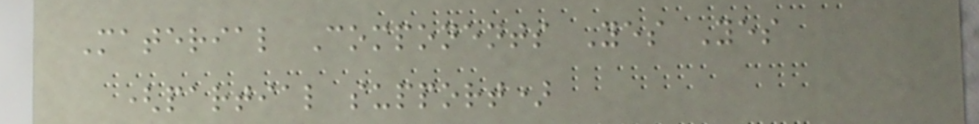Material Components Yes Yes
(partial support)
